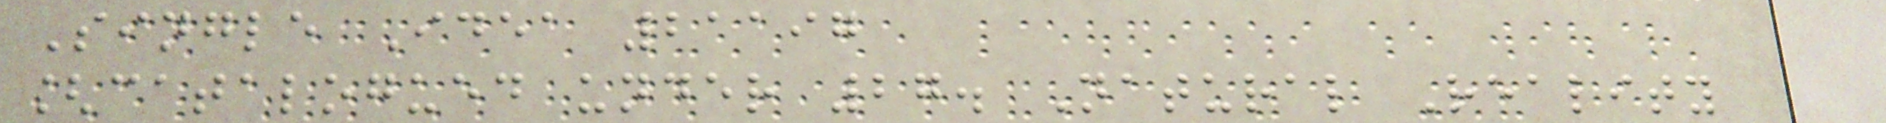Single Idea 21197
[catalogued under 27. Natural Reality
